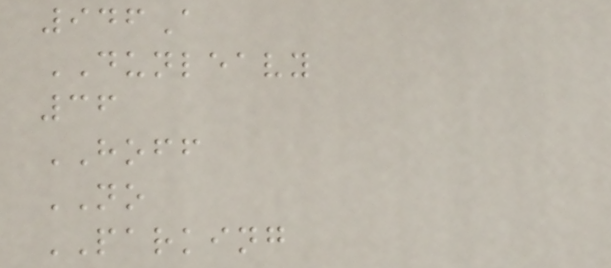946A
DUNLEAVY
36
HOFF
NO
PARKING
